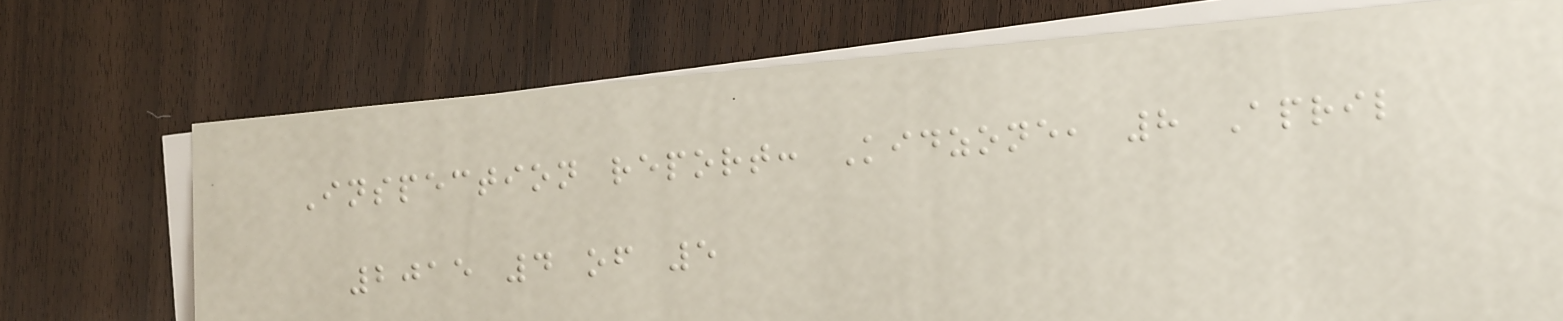Inspection report: Kidzone, 8 April
2015 4 of 5
